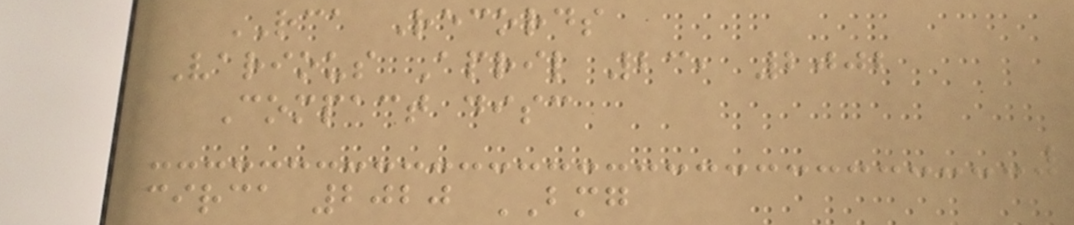RCA Records
Various April 23, 2002
Compact disc
circa 2020 BMG
